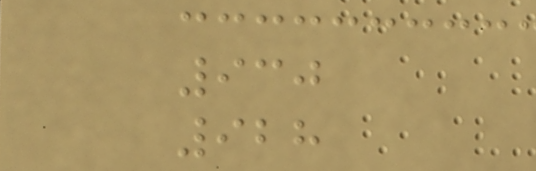930
928
